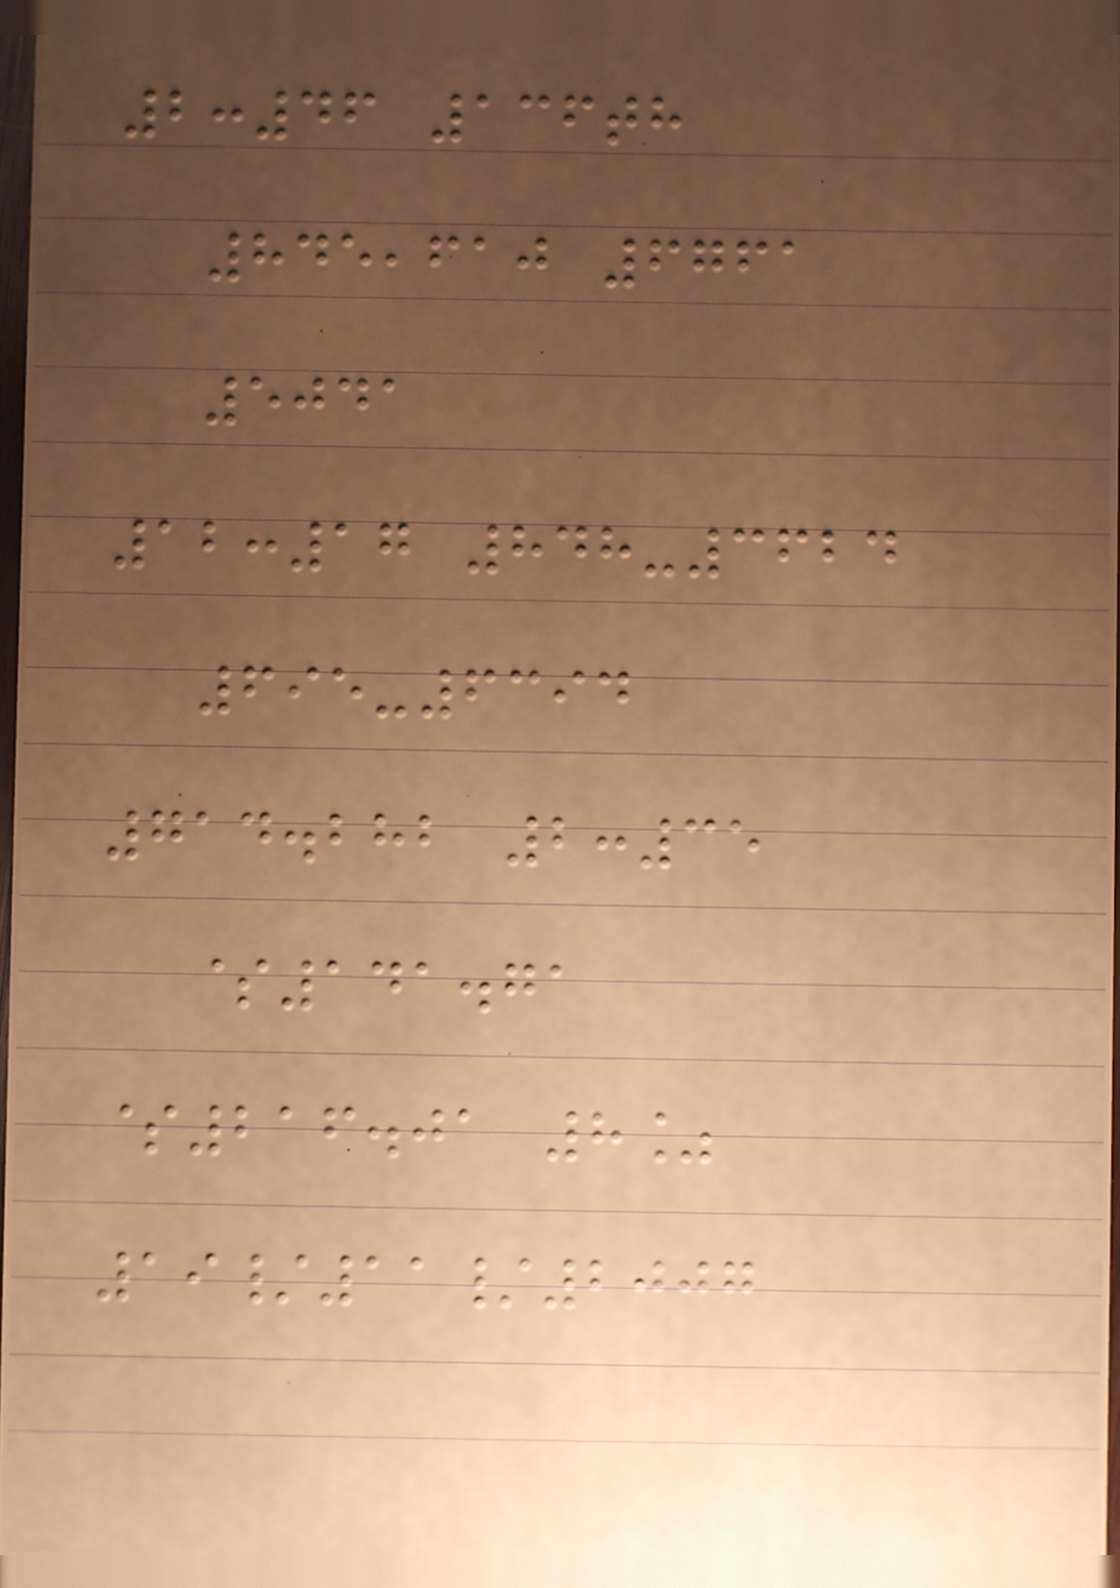2:46 136th
845,610 6761
5041
12:17 848-3624
695-6394
714.282 2:35
$141.71
$216.01 8%
19/11/2007
